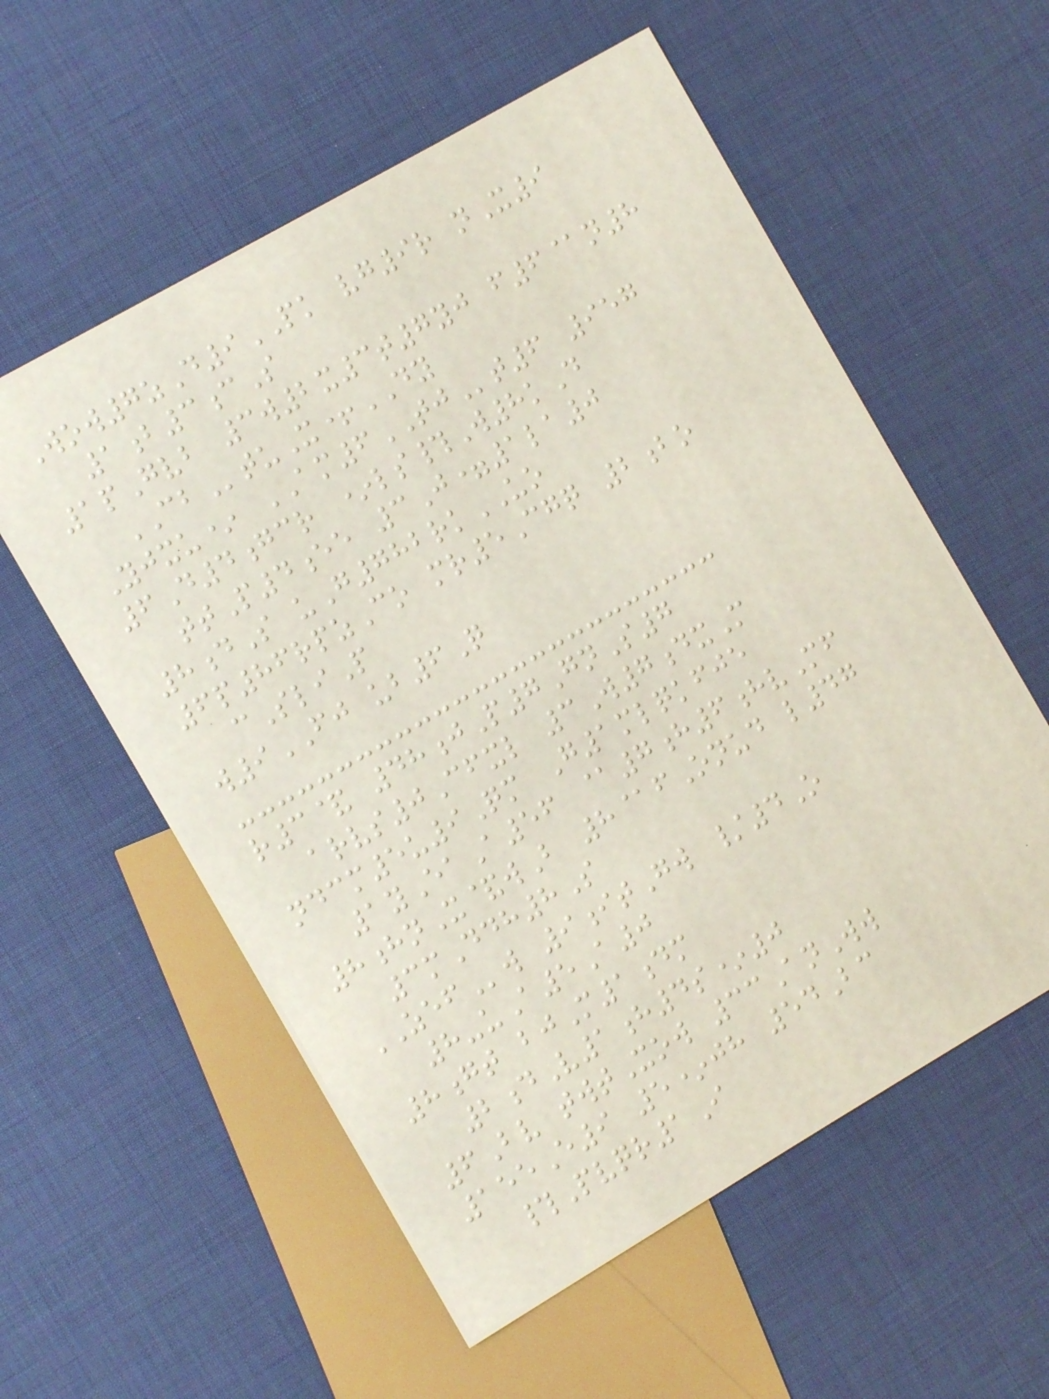Wow7zD9PK vg9r nX9
1b3cS
1pGvb 3w2x3t7yj f6@n8
CBtuX+DY
Yjxu* AM6TJt6 957
6D4gcr *ls#W8kD
ttP4ee 3J=1la0
8dS uG782rkUO
6p86rpzCo mr5Cgq 2bo
cSliP
w9FJ ub6Q
r3& 48jP7GnS7
arvs0Cfxl 3W7dxM
ndcm5u9Qm G1mlqkfje
1yEaA56 @7h6hvMf
8hnX&wB 8@fOnud l47
3mDdh8S
ZEFw 9itGw /4O
8-uA5A0
8gt bjM1dm
2dV1h4s*0
6Bv twtXow 33AnWw
155E9 5*jh 54Bc
#Pvqr1I
